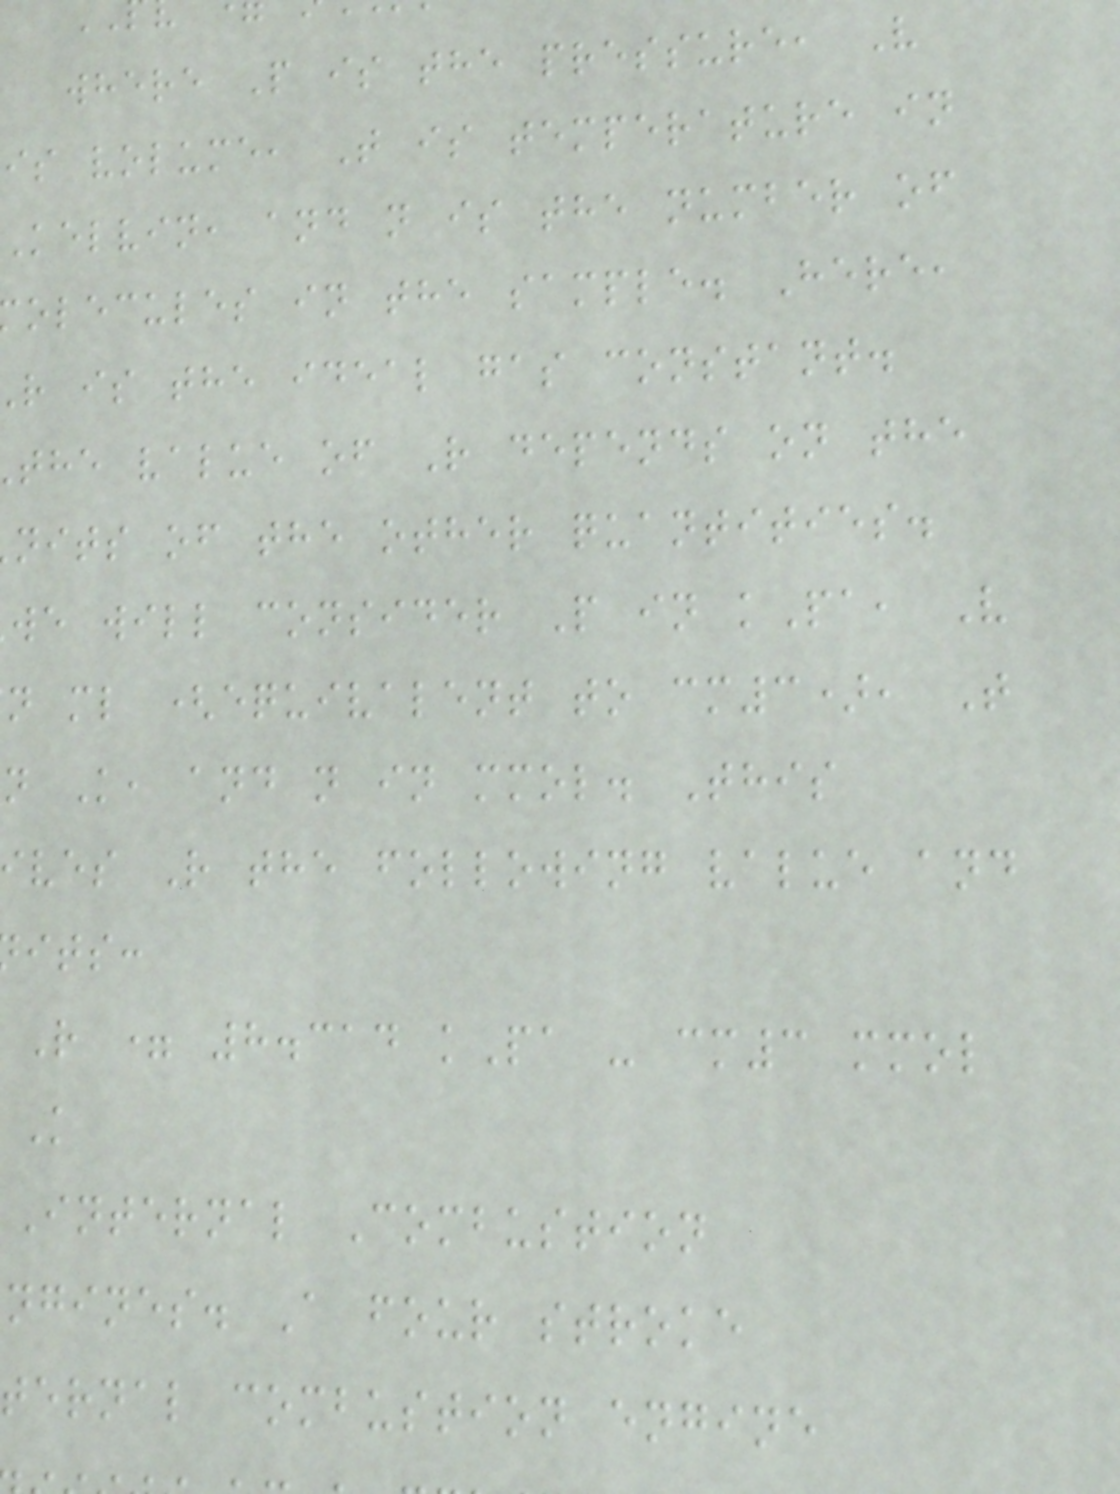where P is the pressure, V
is volume, T is temperature in
Kelvin, and n is the number of
olecules in the sample. Here,
r is the ideal gas constant.
the value of R depends on the
nits of the other quantities.
we will consider P in kPa, V
n ml (equivalent to cm3), T
n K, and n in mmol. This
ives R the following value and
its:
R = 8.314 kPa - cm3 mmol
Internal Combustion
ngines. A four stroke
ternal combustion engine
